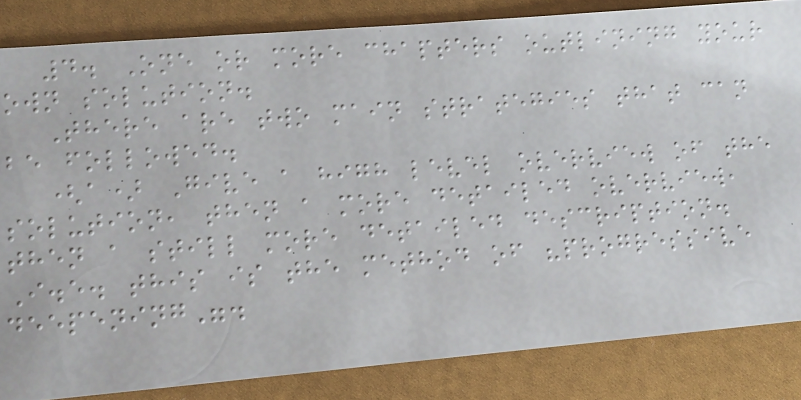4. One or more chapters outlining your
own solution.
There are two main strategies that can
be followed.
(a) Give a high level overview of the
solution, then a more detailed overview,
then a still more detailed description.
I.e. this is the method of "progressive
deepening".
